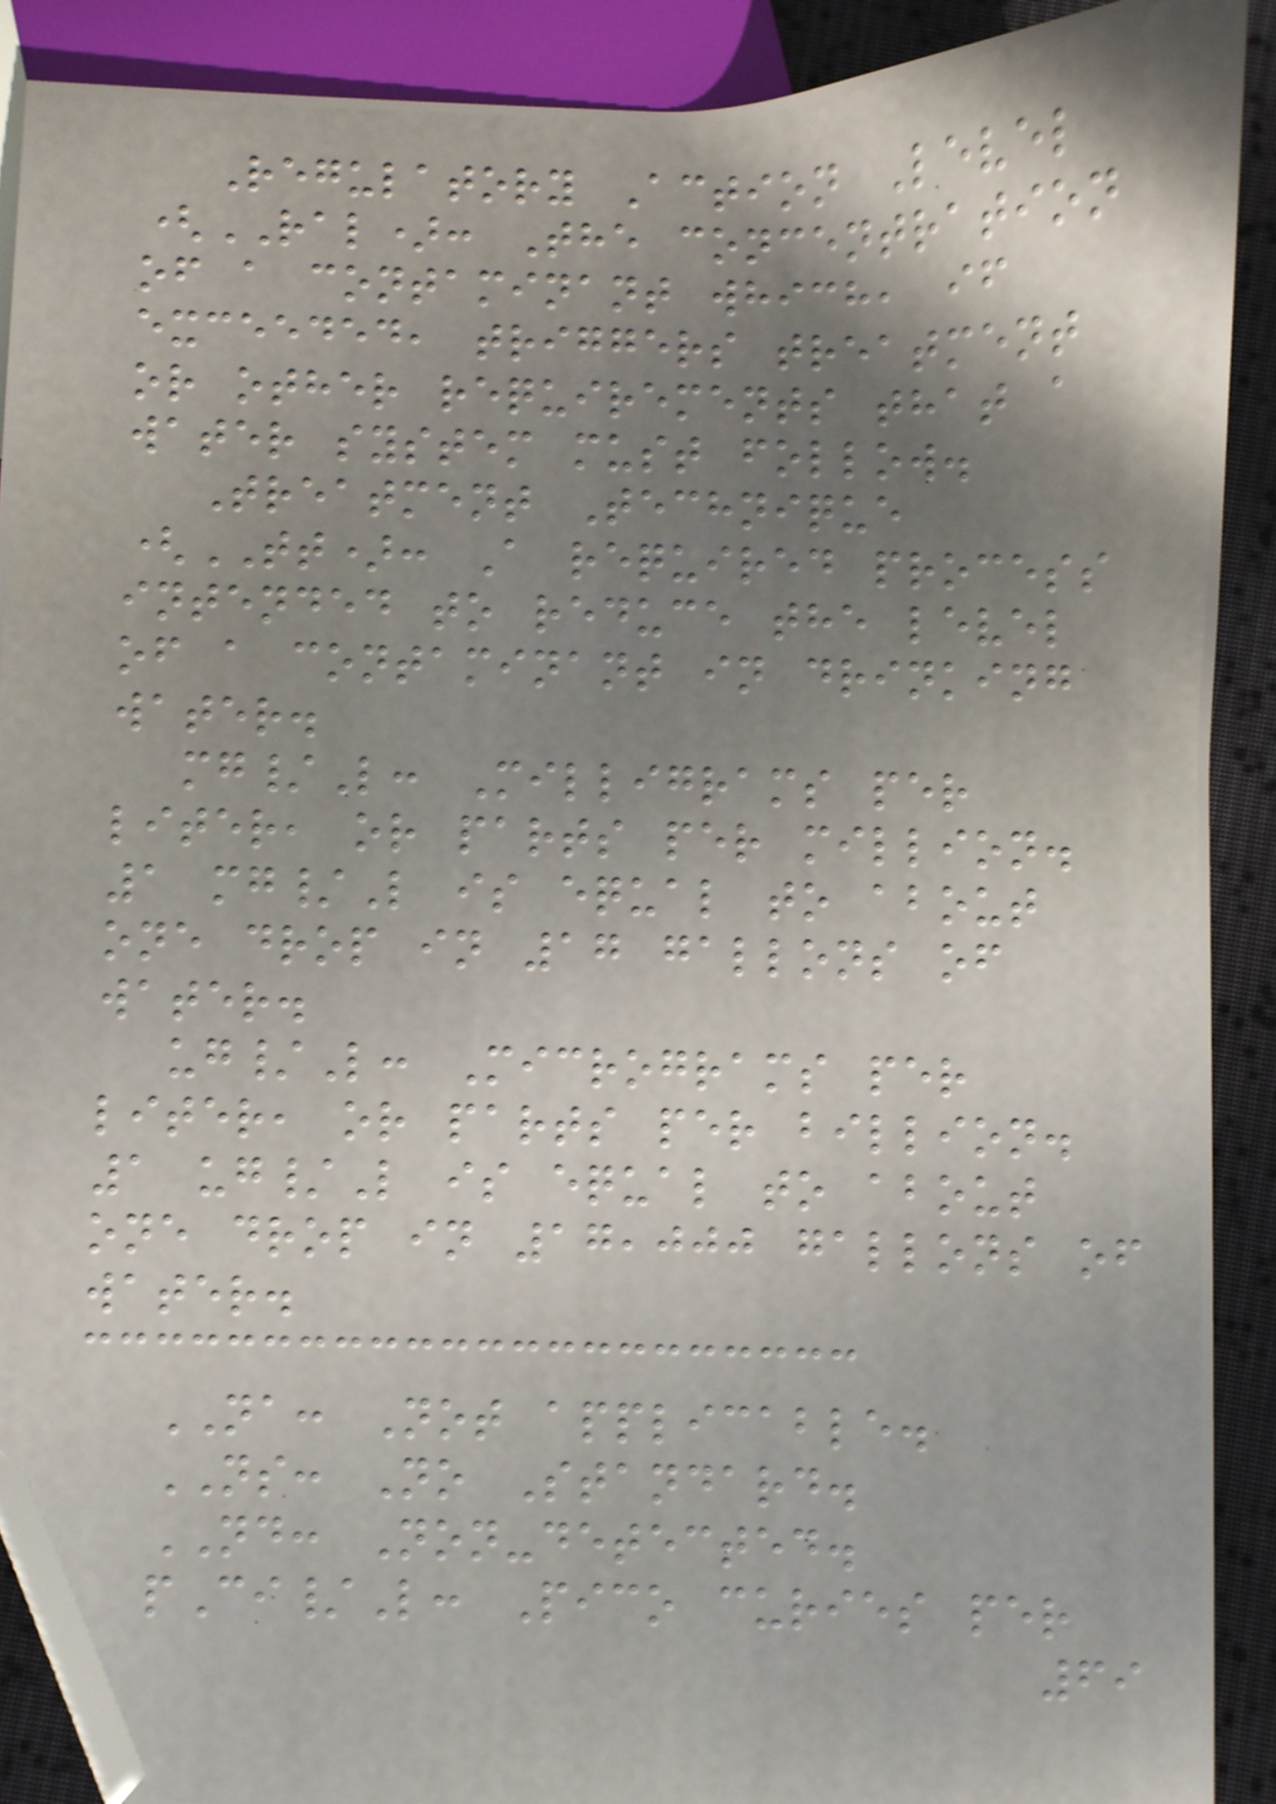Regulatory Action Level
(RAL): The concentration
of a contaminant which, if
exceeded, triggers treatment
or other requirements that a
water system must follow.
Treatment Technique
(TT): A required process
intended to reduce the level
of a contaminant in drinking
water.
mg/L: Milligrams per
liter, or parts per million.
1 mg/L is equal to about
one drop in 17 gallons of
water.
ug/L: Micrograms per
liter, or parts per billion.
1 ug/L is equal to about
one drop in 17,000 gallons of
water.
NA: Not applicable.
NS: No Standard.
ND: Non-detected.
pCi/L: Pico curies per
69
